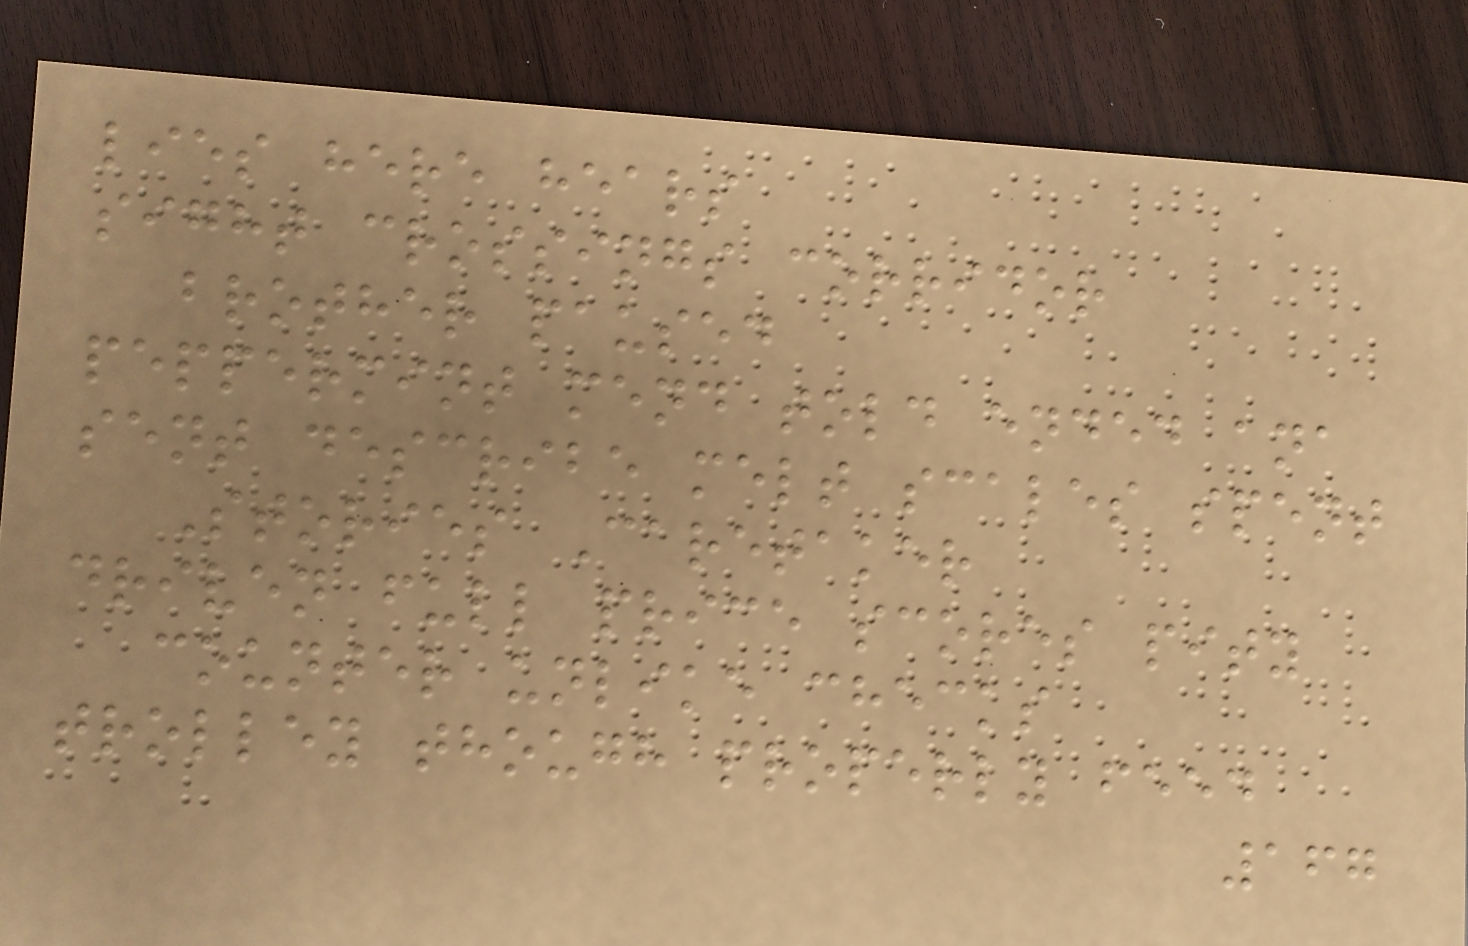lies here hears
sight crossings corridor
brother paused
peppermint mend told ended ana
sent describe melt scales spent
Stories Caretaker
driven full price scores pity
counter unlike checks
trolley though properly feed
167
